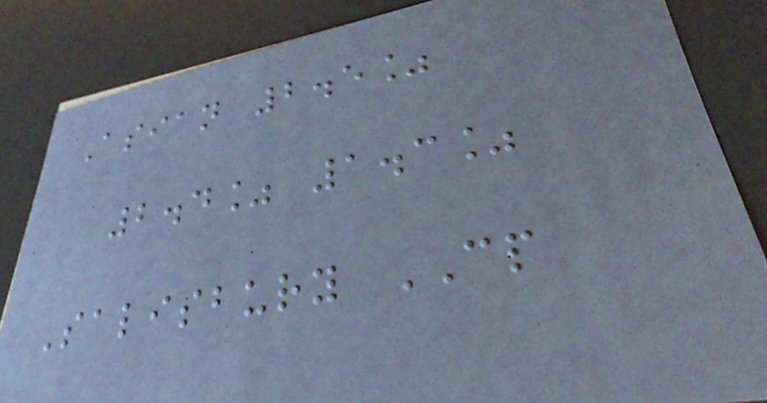Asian 2.5%
2.4% 1.3%
Salisbury CP
